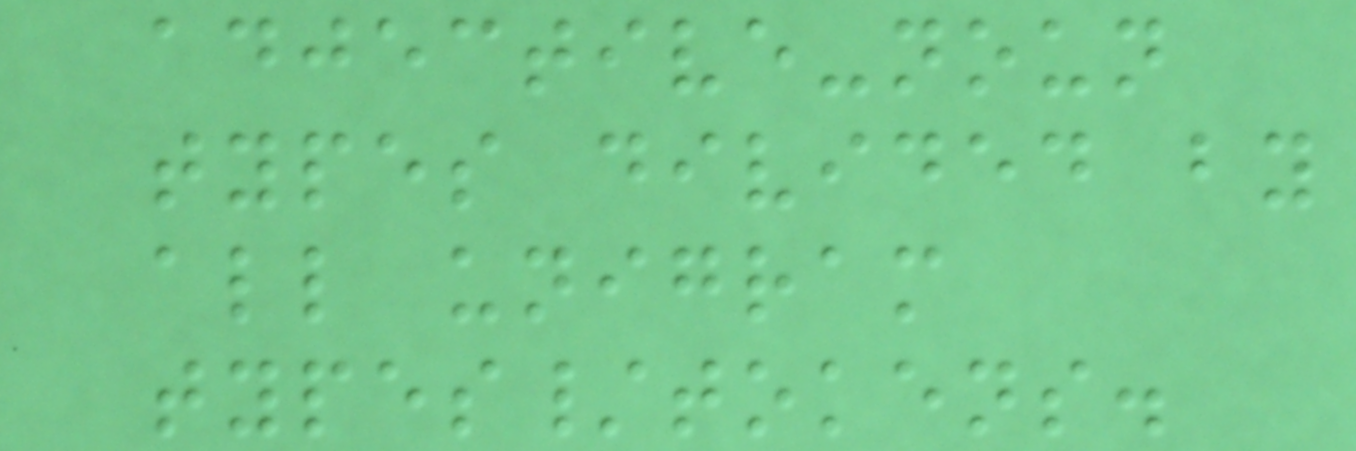adjective-noun
types divided by
all unigram
types/tokens.
